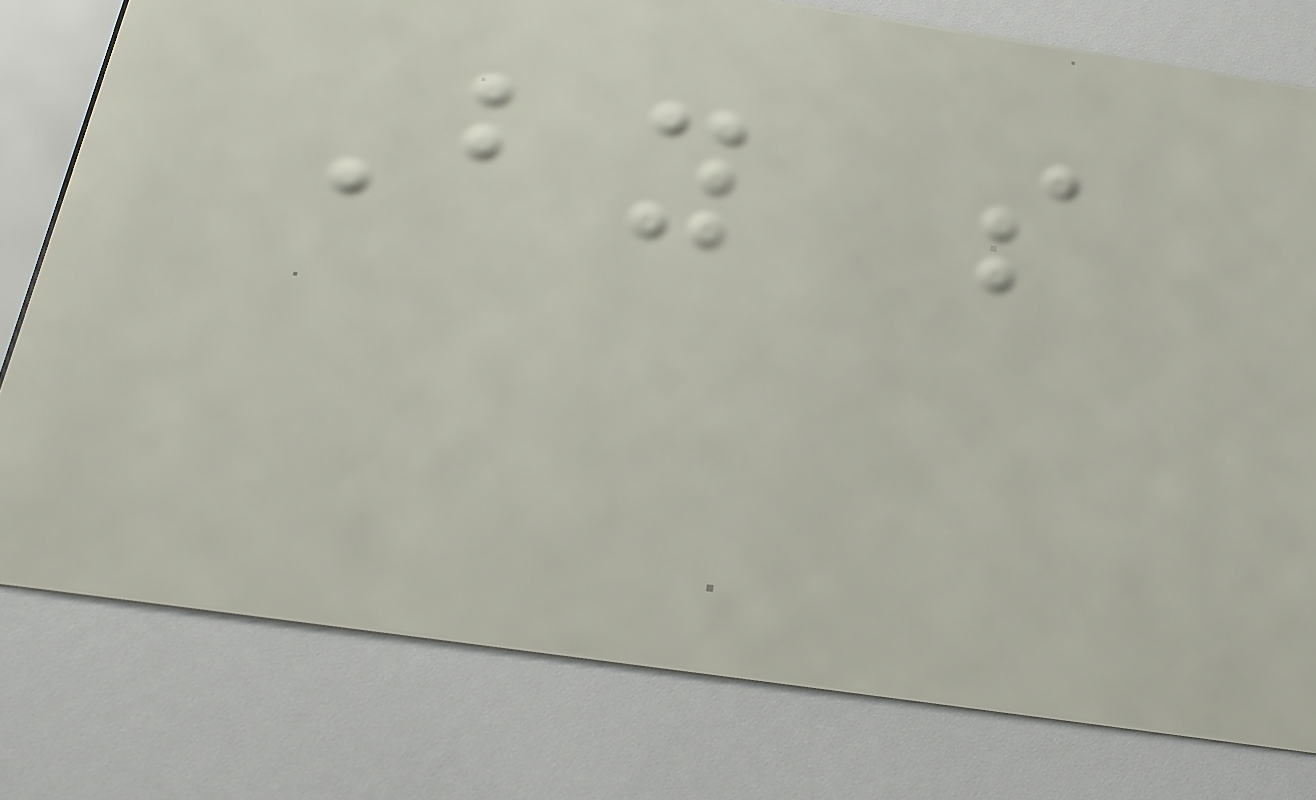By so
